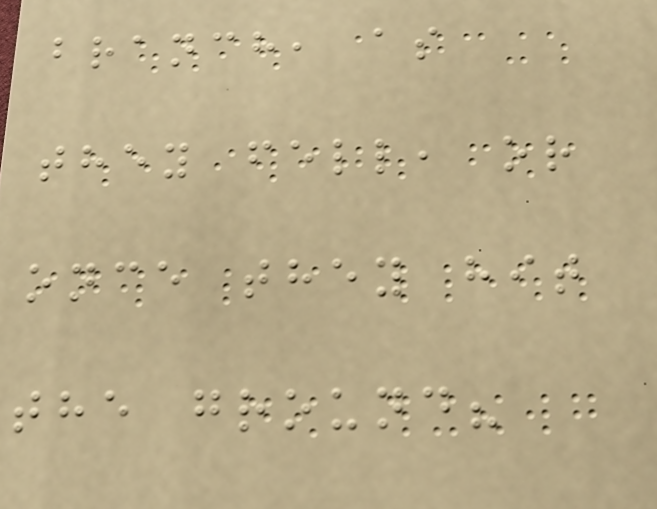branch, as
they fell, or
once they hit
the ground?
